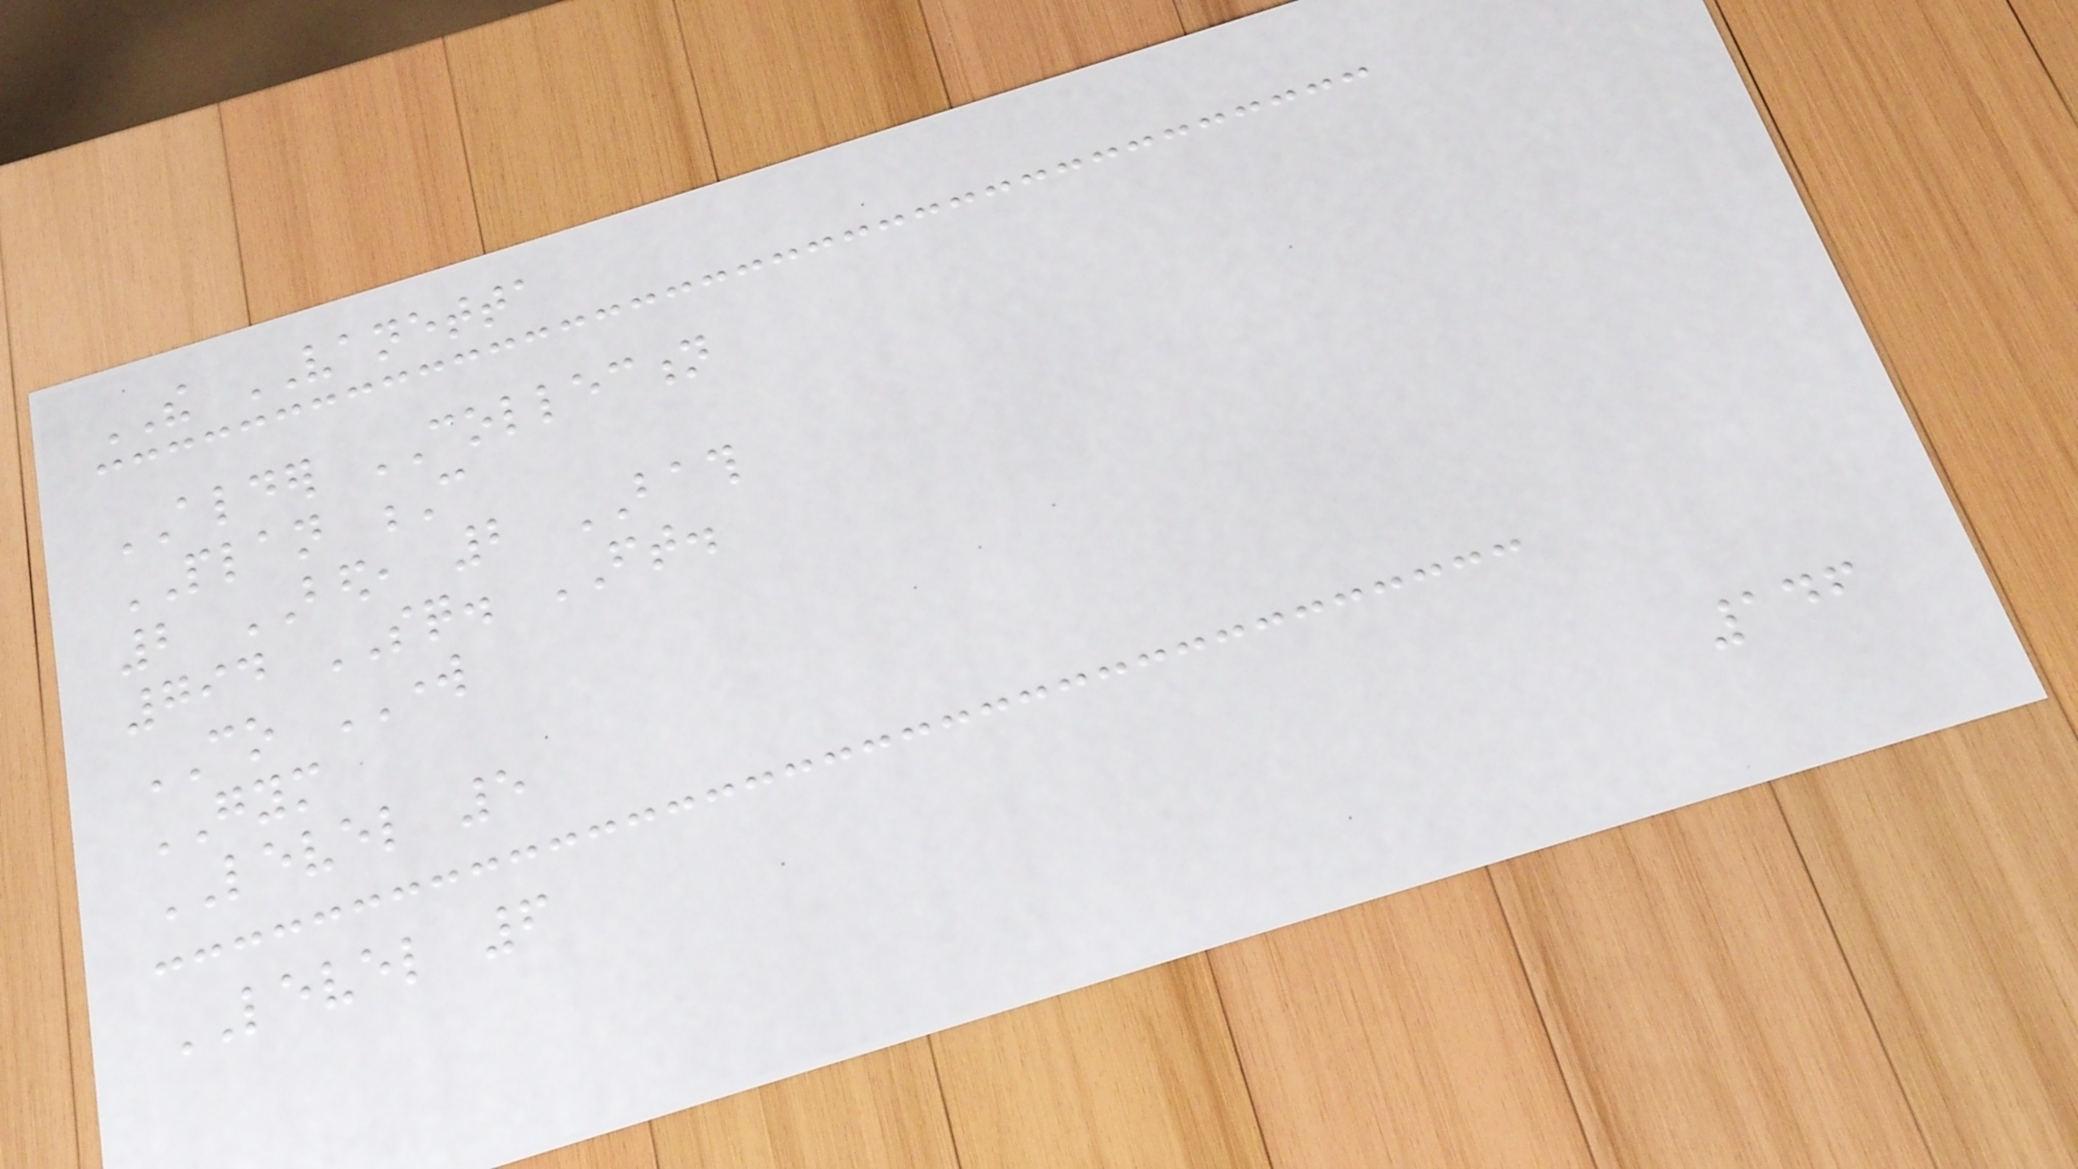THE VANETTA
ALDER COLLECTION
PLAN C
2 BED, 2 BATH
794 SQ. FT.
CO WORK
GYM
LEVEL 5
LEVEL 6
146
